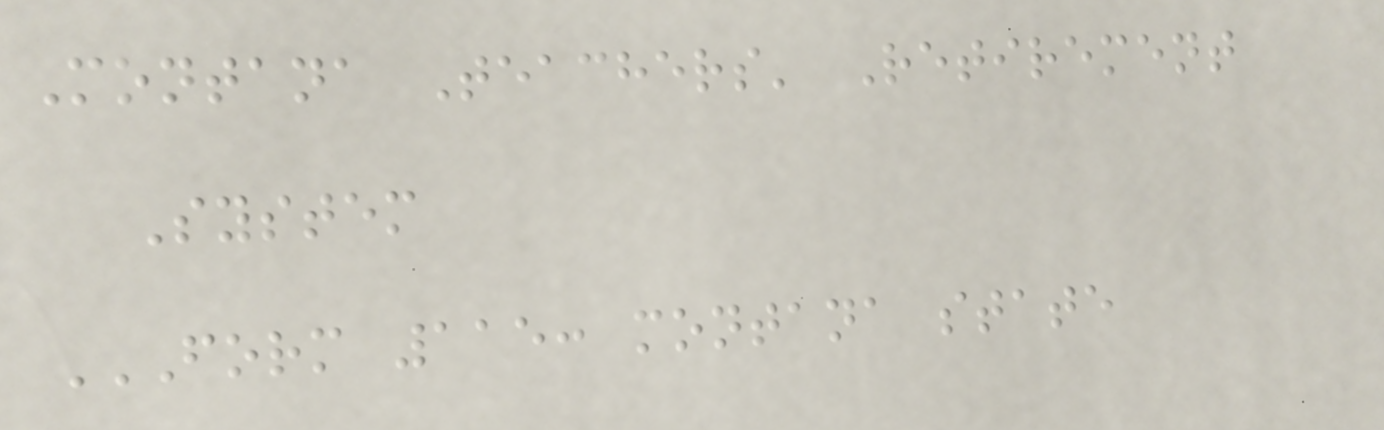Montana Teachers' Retirement
System
FORM 115: MONTANA STATE
